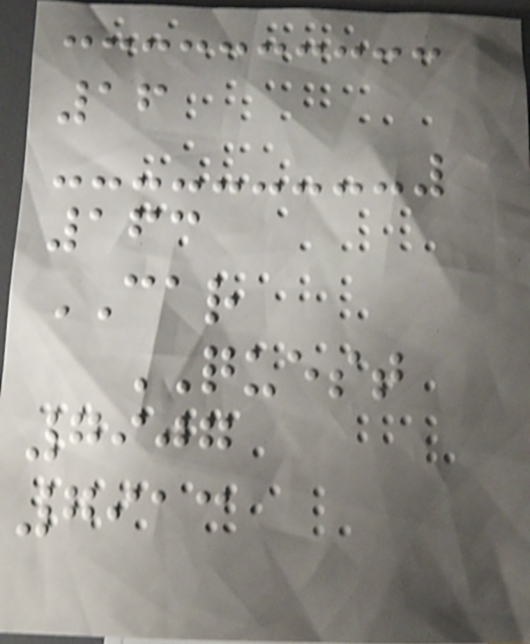16
163
CAR
QUEST
7907
7913
